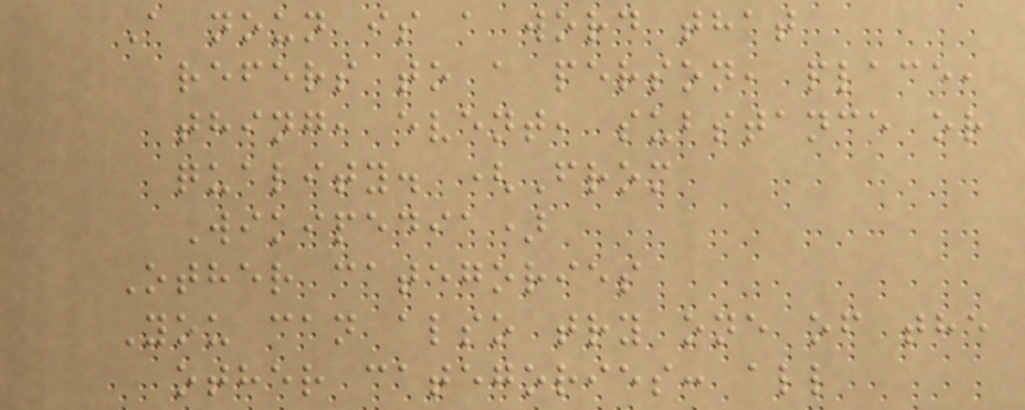A noun is a word that
refers to a person, place,
thing, event, substance or
quality. (From
Wikipedia)
Other categories
You can also try one of the
other categories: all
